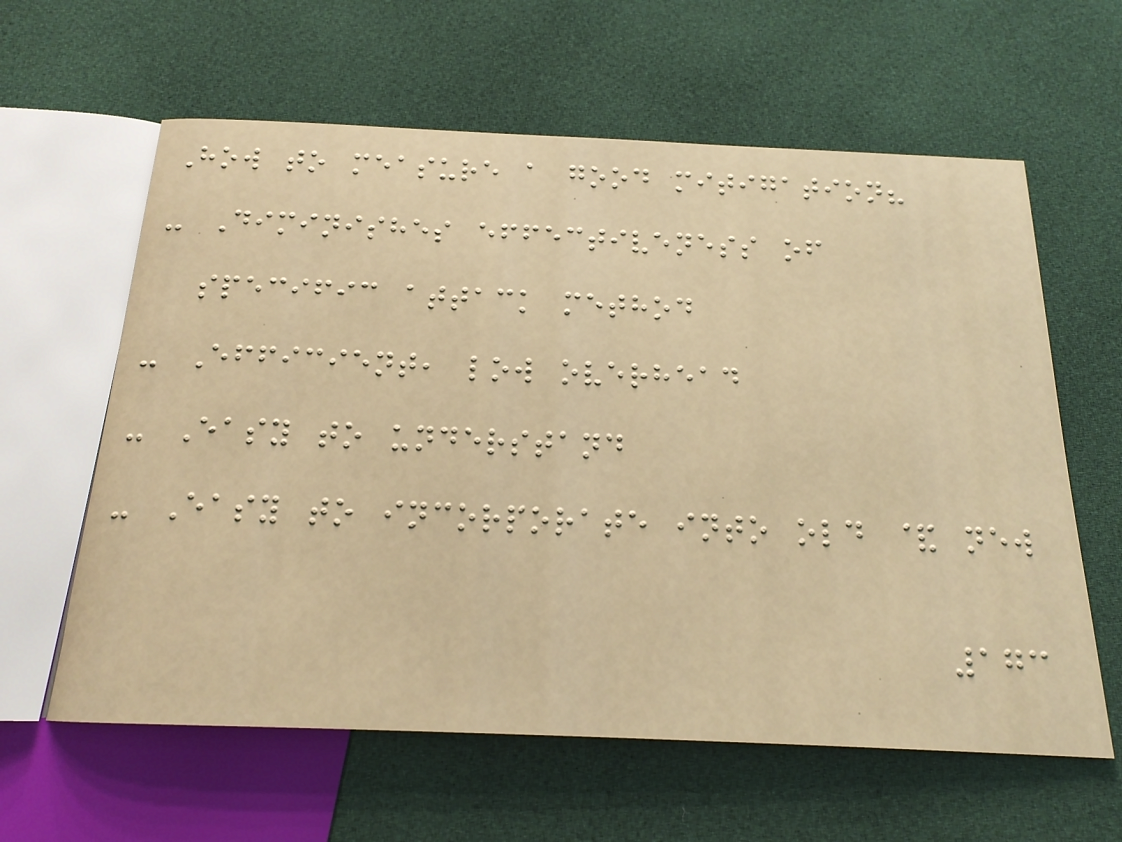How to measure a good mitigation?
- Diminishes effectiveness of
specific attack method
- Efficient, low overhead
- Easy to understand
- Easy to incorporate into old & new
173
